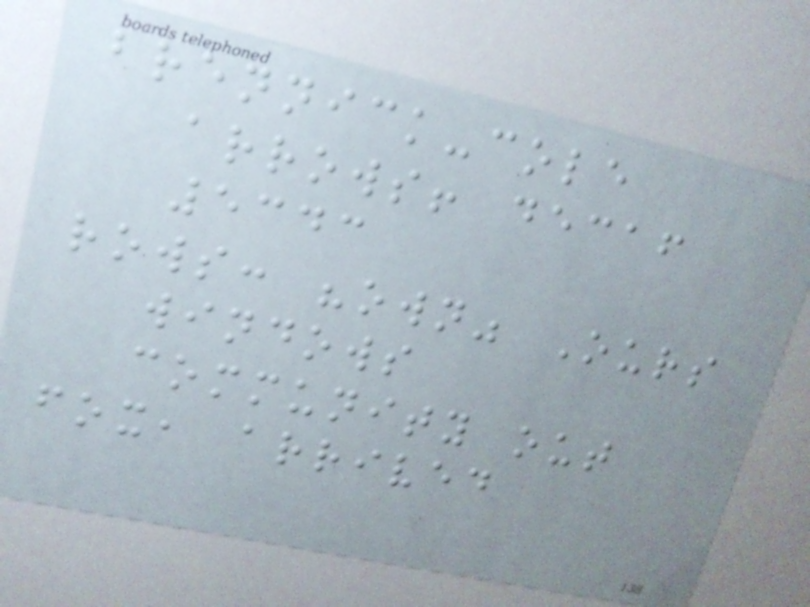brennick-cole
arrows! decaf
5343
rows: "own" Ours
windows
community out
fox, arrived
